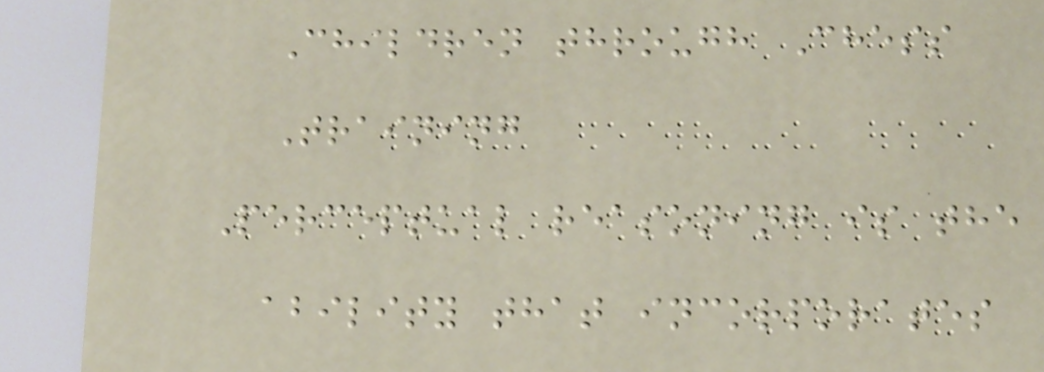Children through Chess
Training
Perceptual reasoning is the
ability that incorporates
